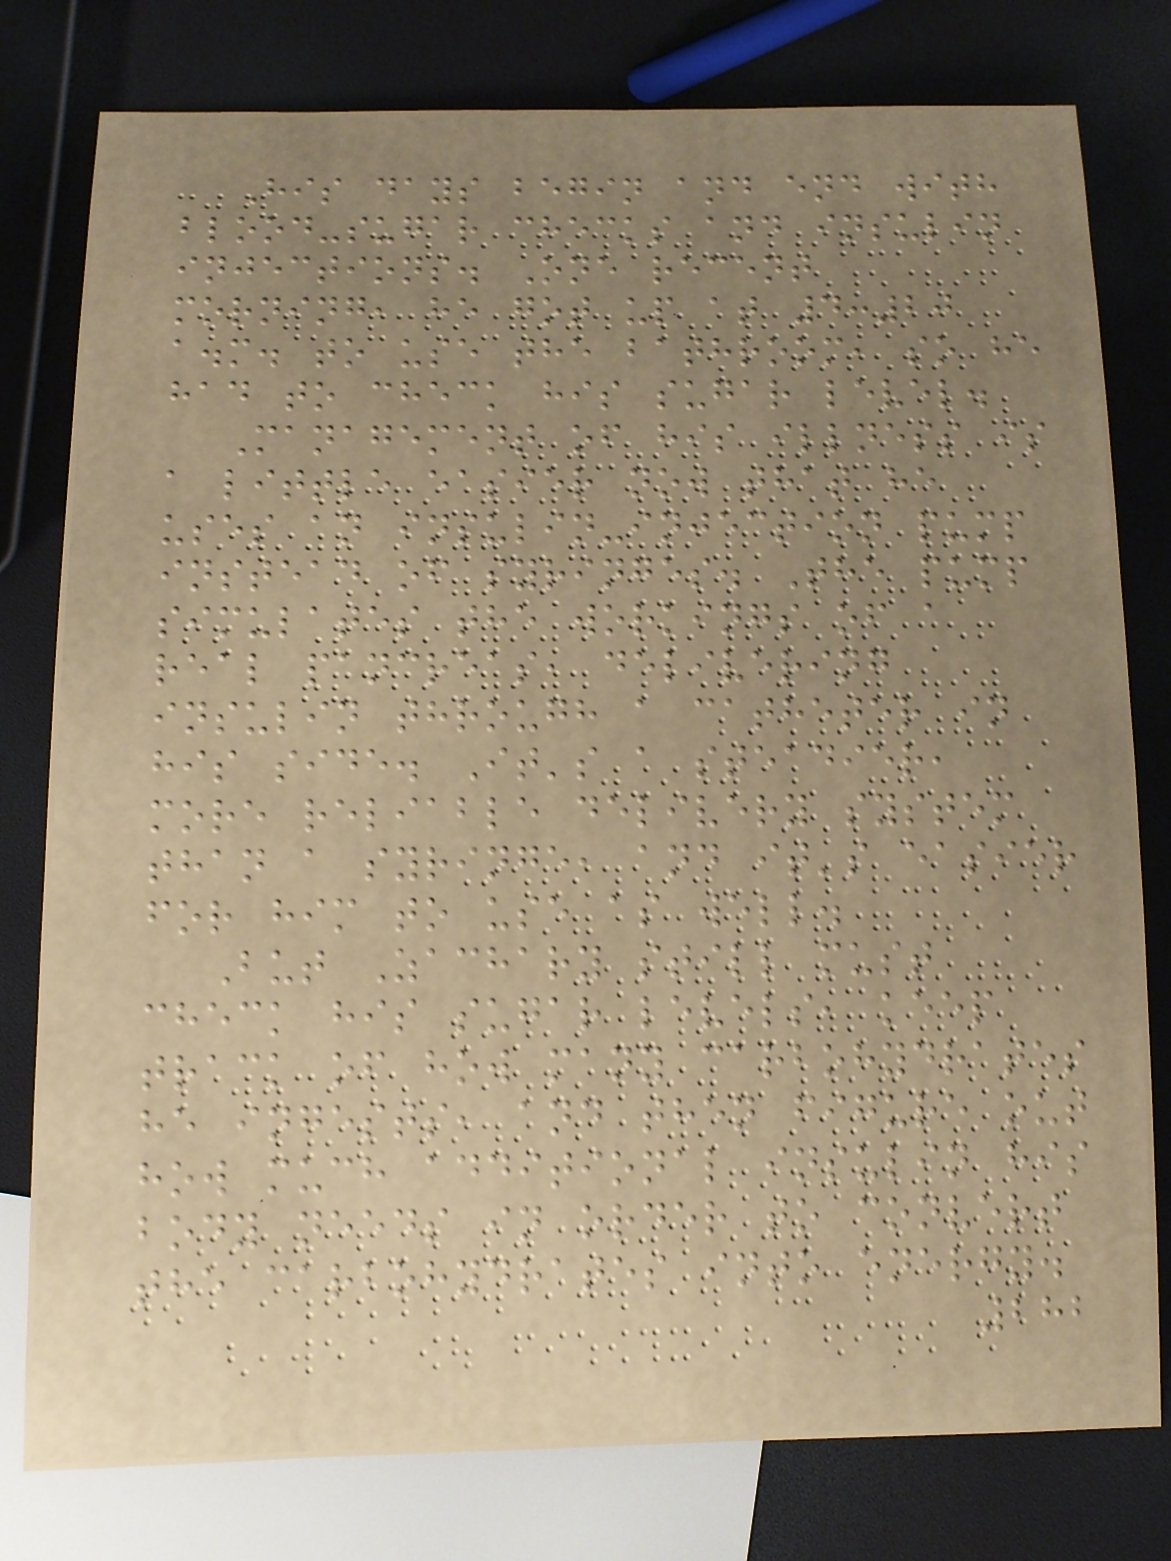His days begin and end with
blood-sugar checks and insulin
injections. One recent
morning, he got up at 4:20
a.m. to use the bathroom, so he
had to check his sugar level.
Management of his illness is
a little easier now that he
uses an insulin-injection pump
instead of syringes. The pump
simulates the workings of a
real pancreas, delivering
insulin through a catheter in
his side. It's a steadier,
more reliable delivery system
than a syringe, and it's easier
for him to use as well.
But Zachary still must
check his sugar levels, keep
track of how many carbohydrates
he ingests, and then figure out
how much additional insulin his
body needs in order to convert
the carbohydrates into energy.
282
